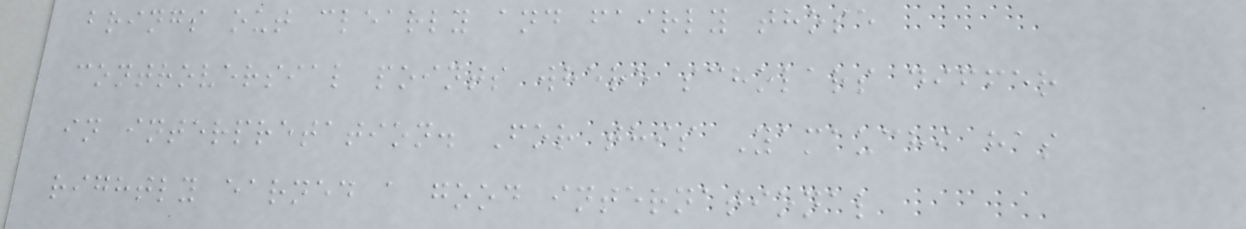brings out clearly and fairly those
controversial points where scholars differ
in interpretation. For this Yamauchi has
rightly earned a good international
